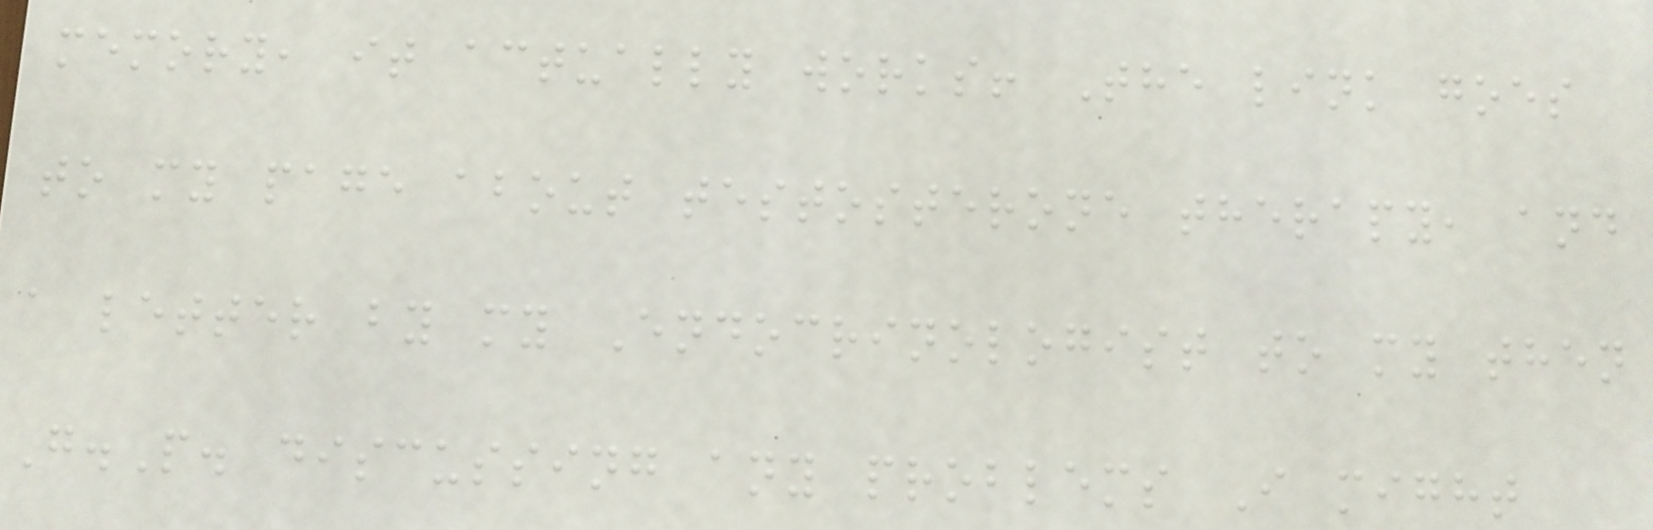memory, it actually works! The link goes
to my page about testosterone therapy, and
a letter by my Endocrinologist to my then
G.P. discussing any problems I might
